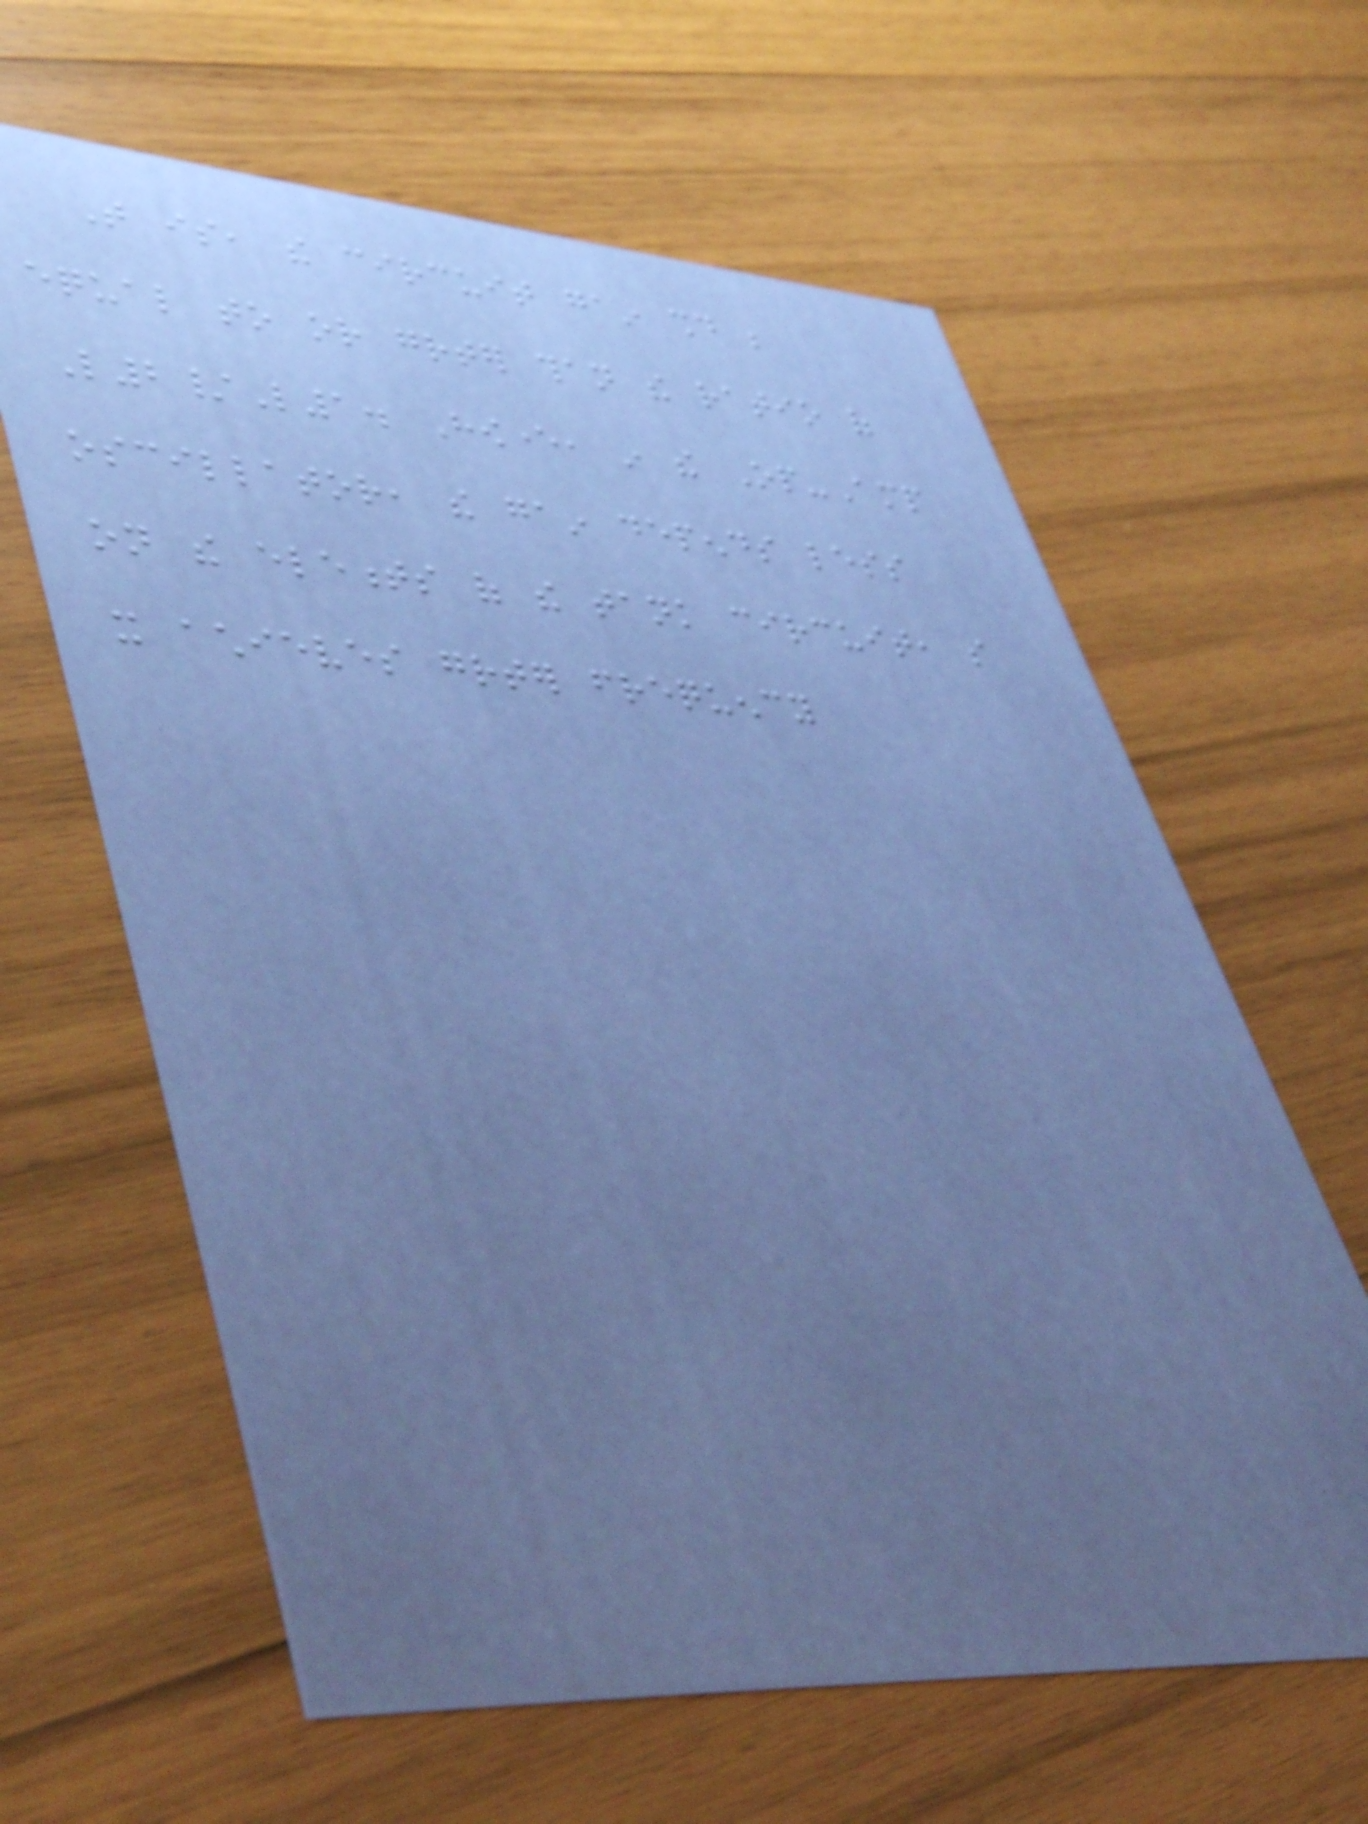That is, the circuit gain should be
equal to or greater than the ratio of
L2/L1. However, in the Op-Amp
oscillator, the gain depends less
on the elements of the tank circuit, so
it achieves greater frequency
